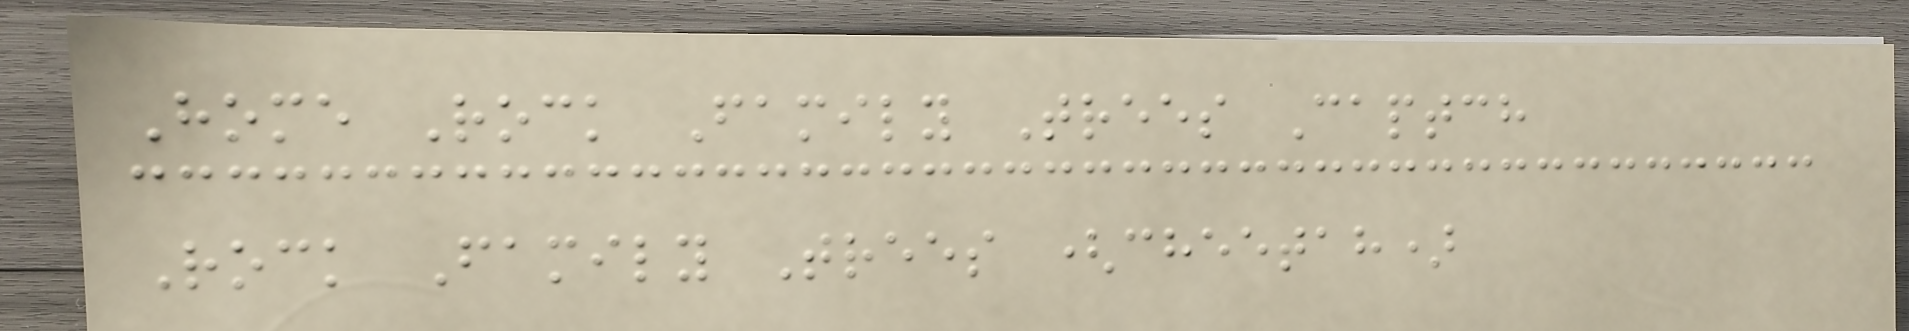Home Rock Family Trees Captch
Rock Family Trees (cheetah)
